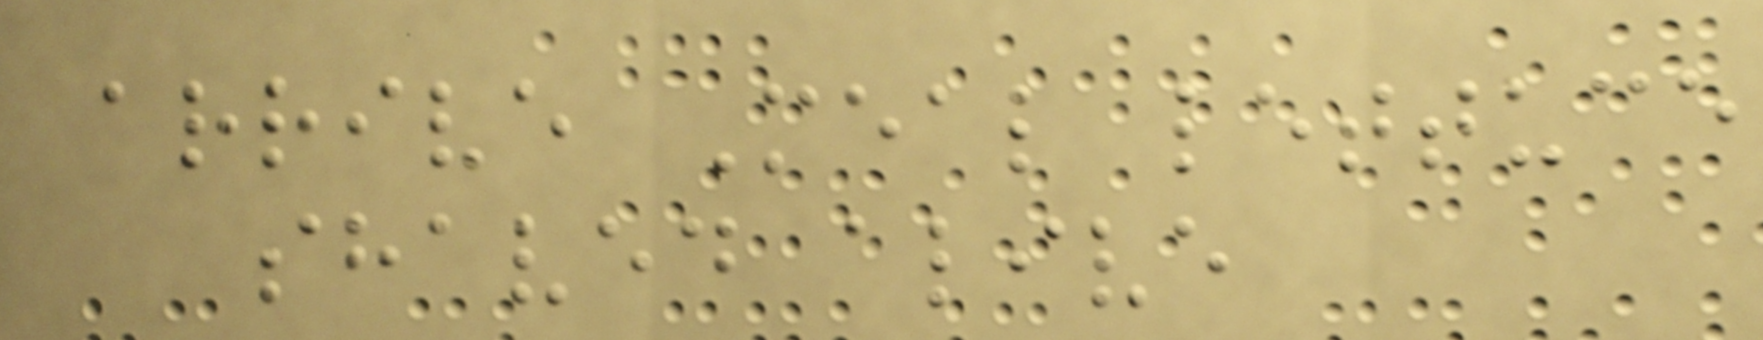arrive Meal lettuce
shaved alive
